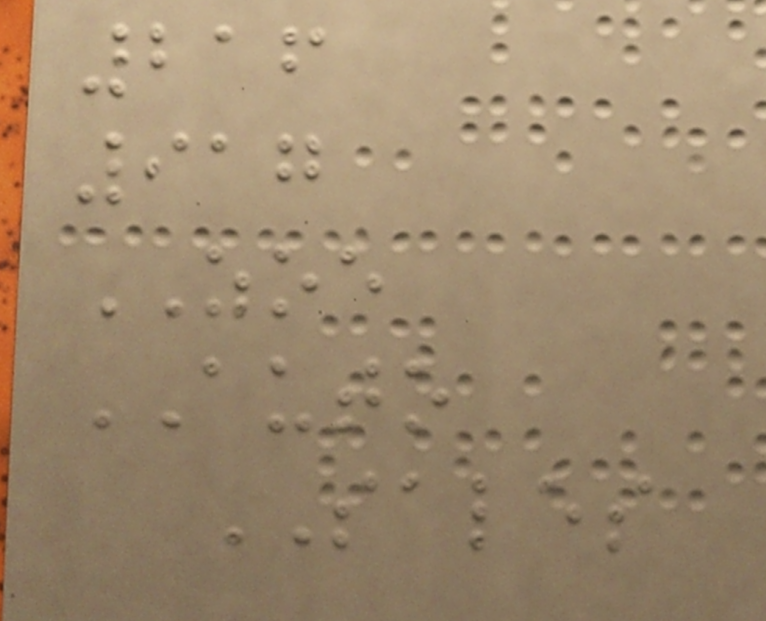216
917
ZOE
AUTO
SALES
